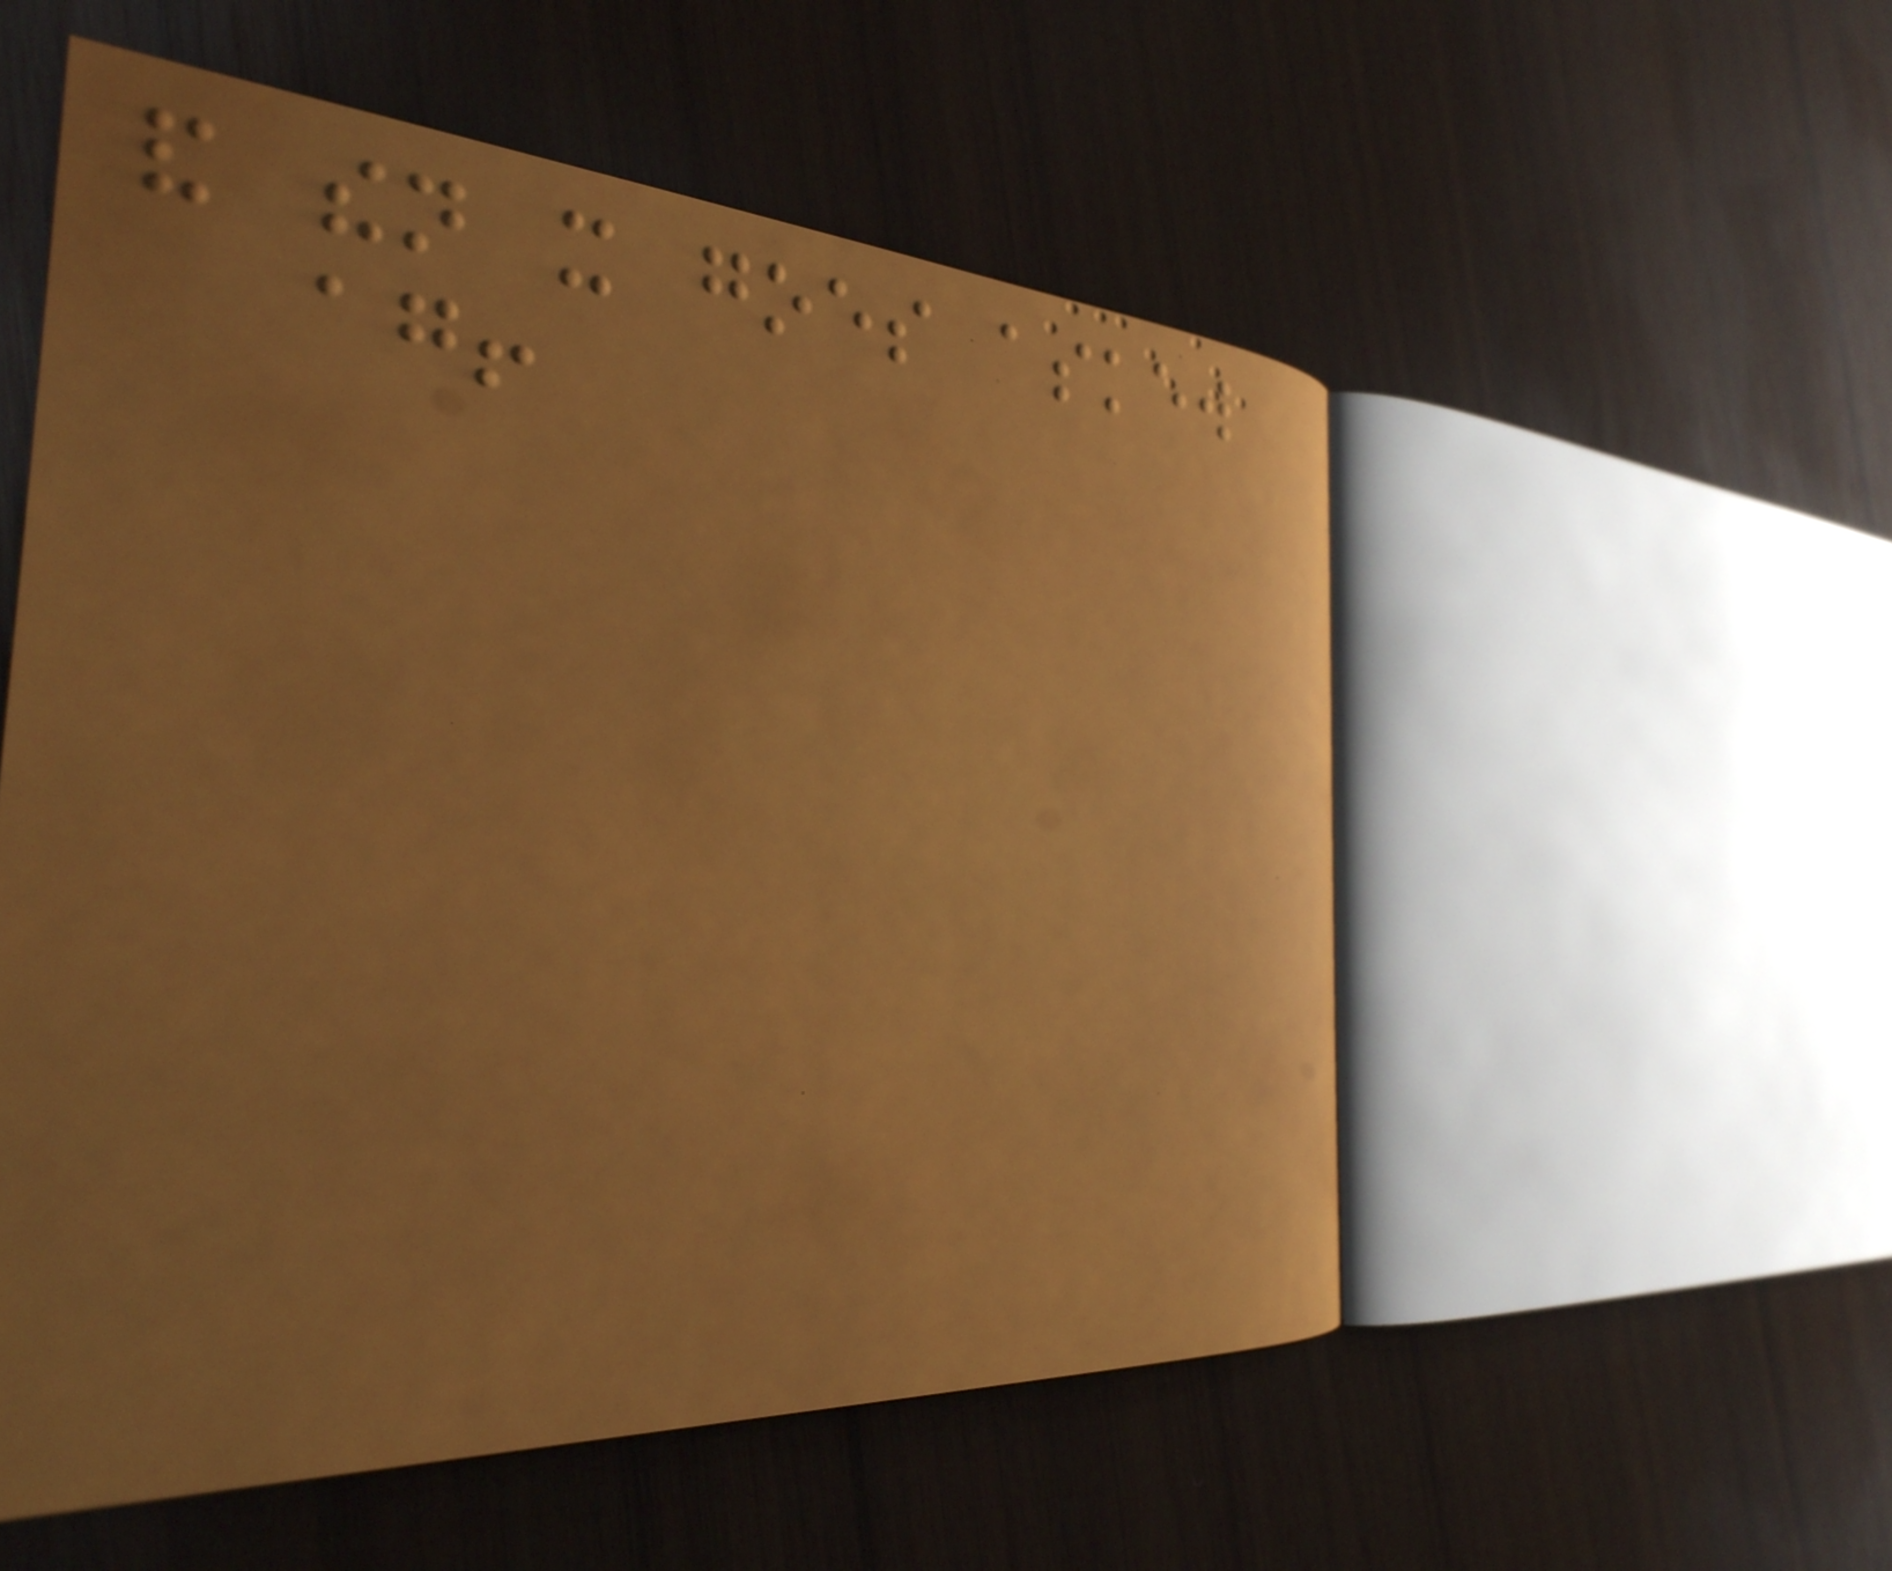and then it goes askew
again!
